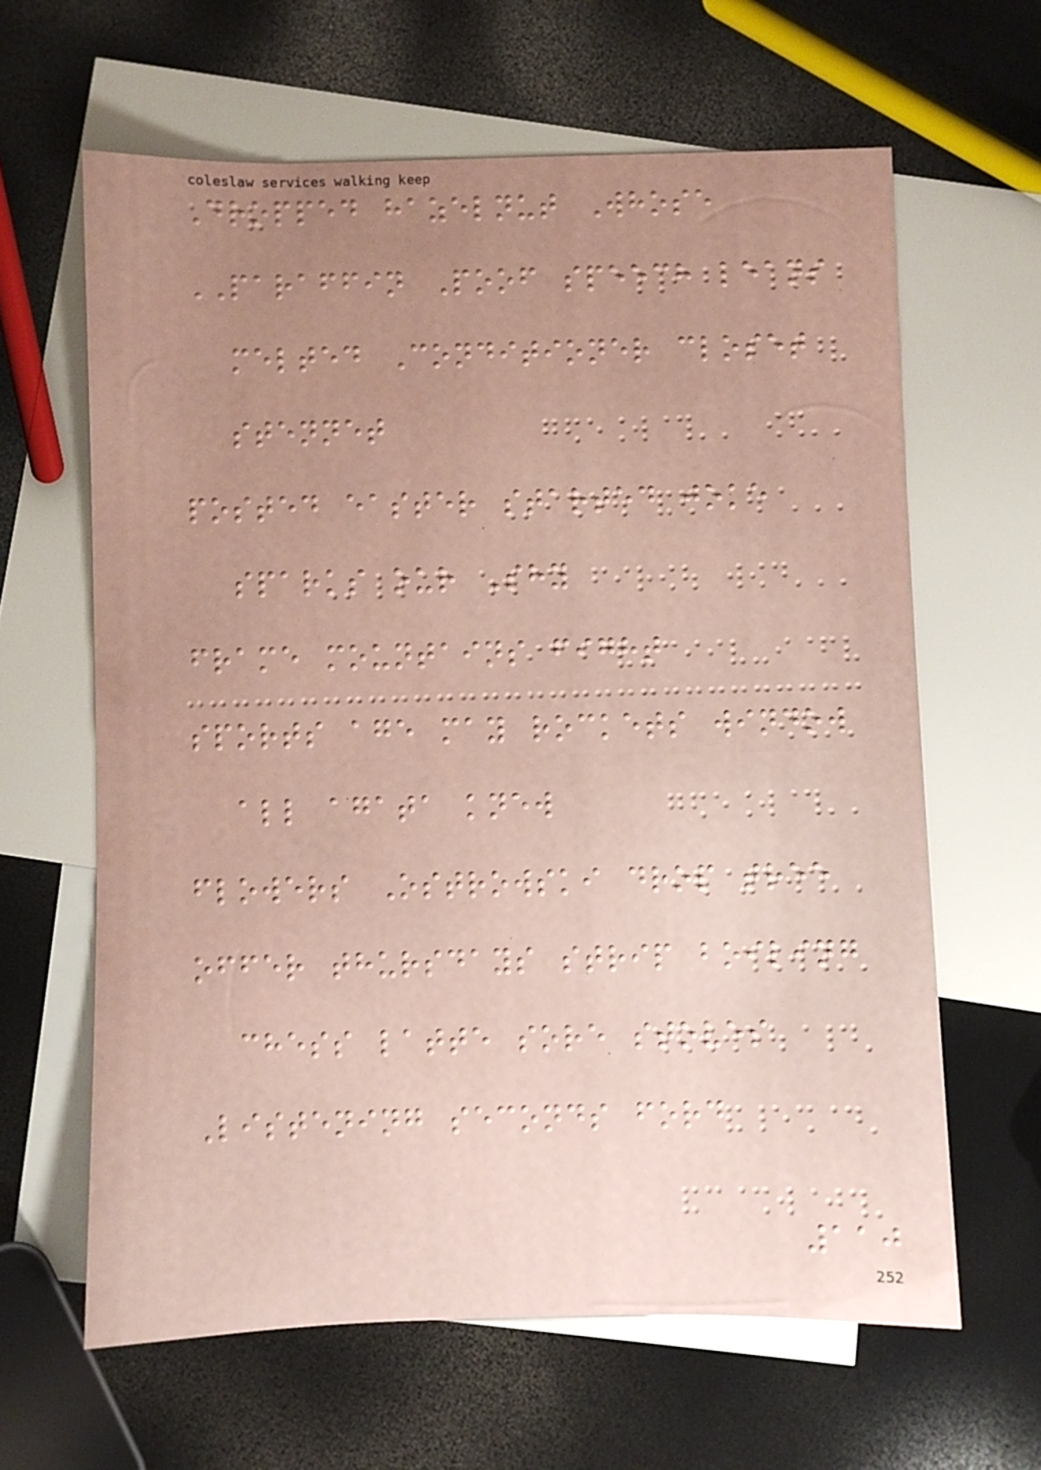Dropped hazelnut Whose
PARAFFIN Poof speech leans
melted Conditioner closet
stennet
posted easter started joke
sparks our Shy
frame mountains fight
sports age may rockets window
all agata knew
flowers Ostrowski drop tree
offer thursdays strip boiling
chess latte sore stoves
Listening seconds ford
110
